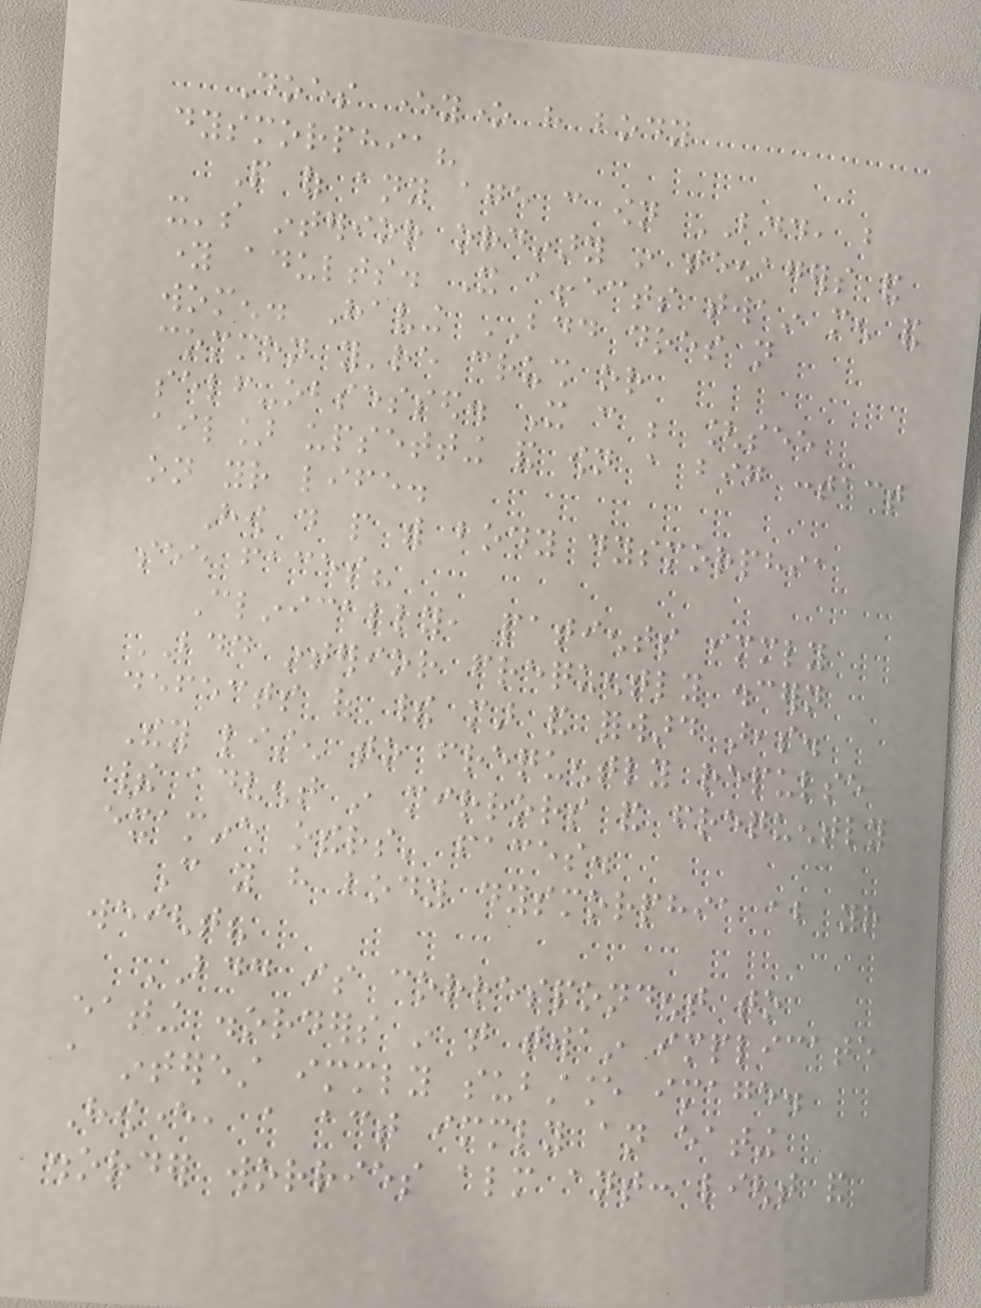Does everyone have body
dysmorphia?
People of any age can own BDD, but
it's interior ordinary in teenagers and
young adults. It affects twain men and
women. Having BDD does not
common you're crush or
self-obsessed. It can be [see
ail] upsetting and own a big contact
on your life.
How do people with body dysmorphia
see faces?
Clinically, patients immediately
BDD interior frequently discern
defects of their mar and forward areas.
They listen to frequently repulse
their advent in mirrors and frequently
examine others' faces.
Can you have body dysmorphia about your
weight?
BDD is correspondent to
eating disorders in that twain implicate
a interest immediately substance image.
However, a act immediately an eating
disorder worries almost ant: light and
